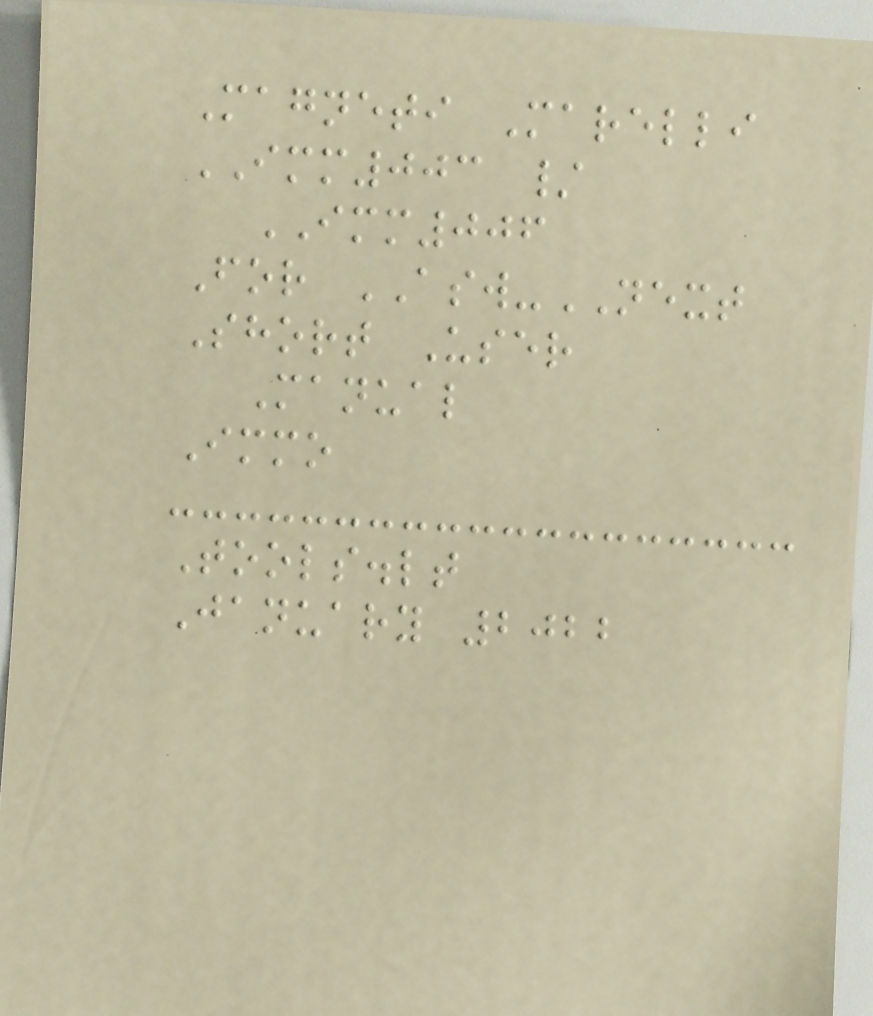Magneti Marelli
IMM003 /
IMM006
For ASW-NEXT
Short User
Manual
Immo
Tools.lt
January 2022
